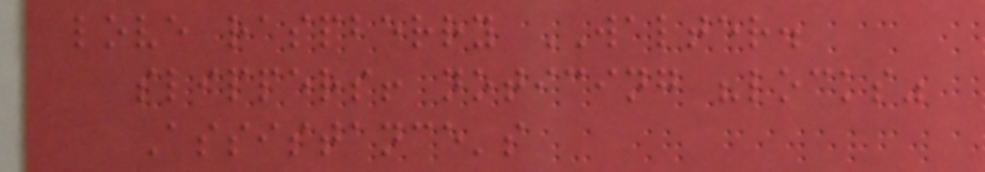love raspberry WALTER.
slippers! noticing "locks"
Assistance's
